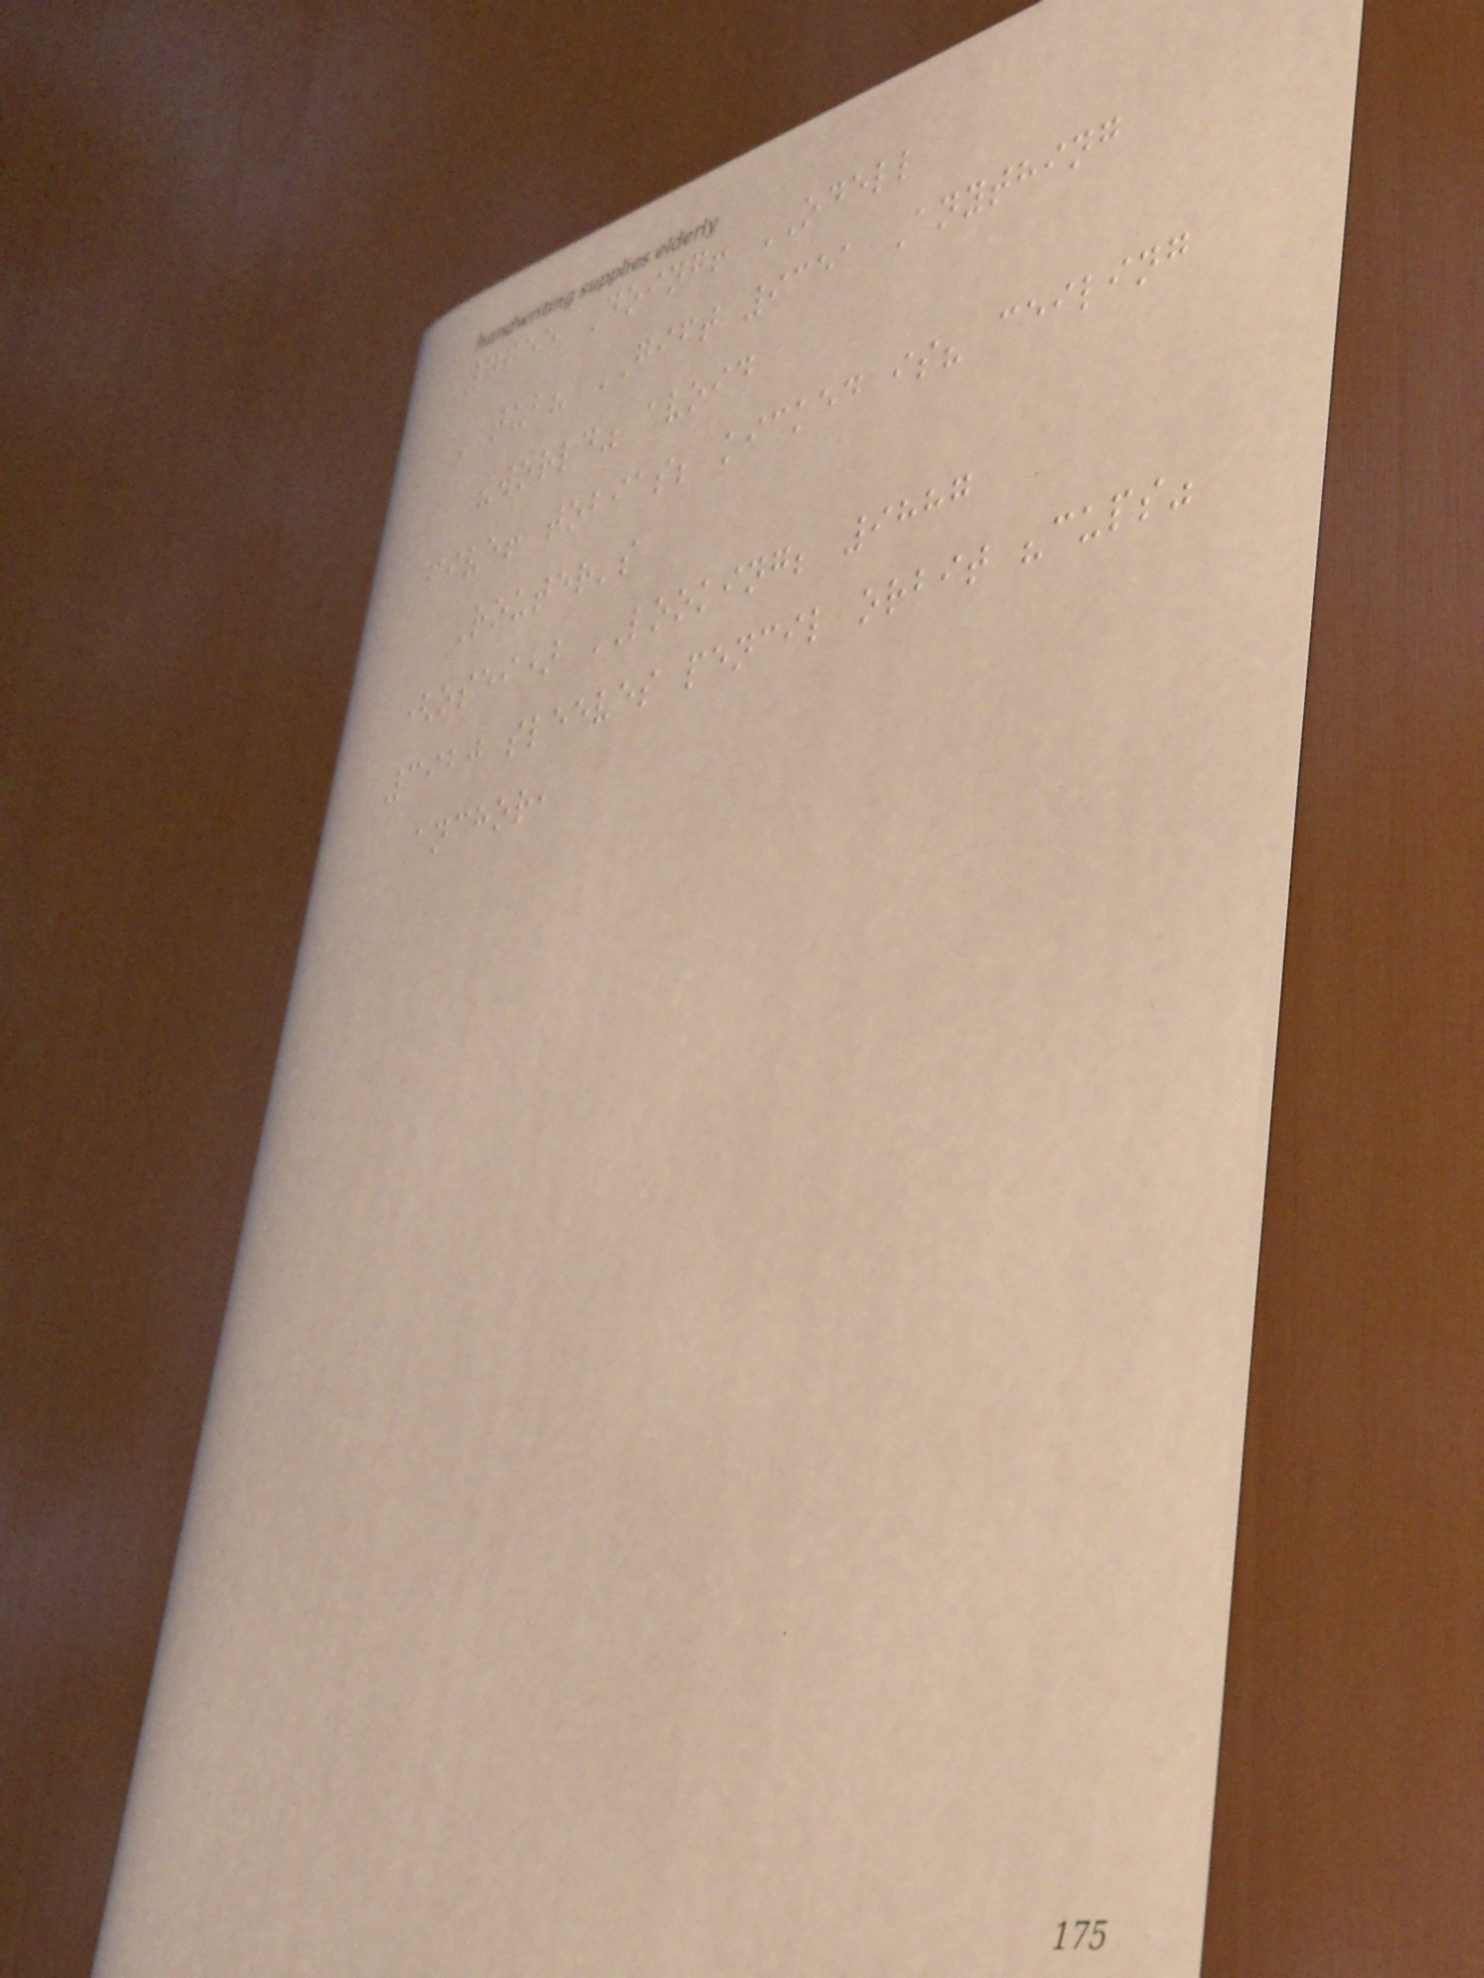7655 Doing! ODELL
TUB? GIFT 9351 Anything
"world" avoid
five! tobias; kicked is? ceiling
Router's
(osei) LOOKING; 9887
3920 sleeves pencil orbit "cups"
anchor,
